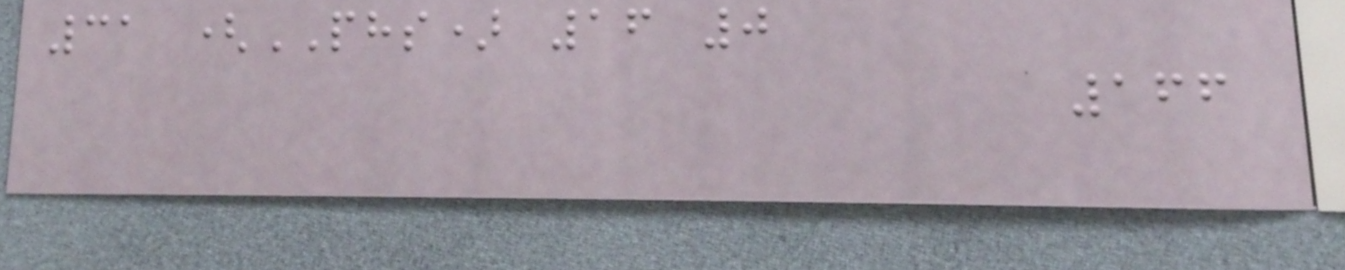31 (PHS) 16 0
166
